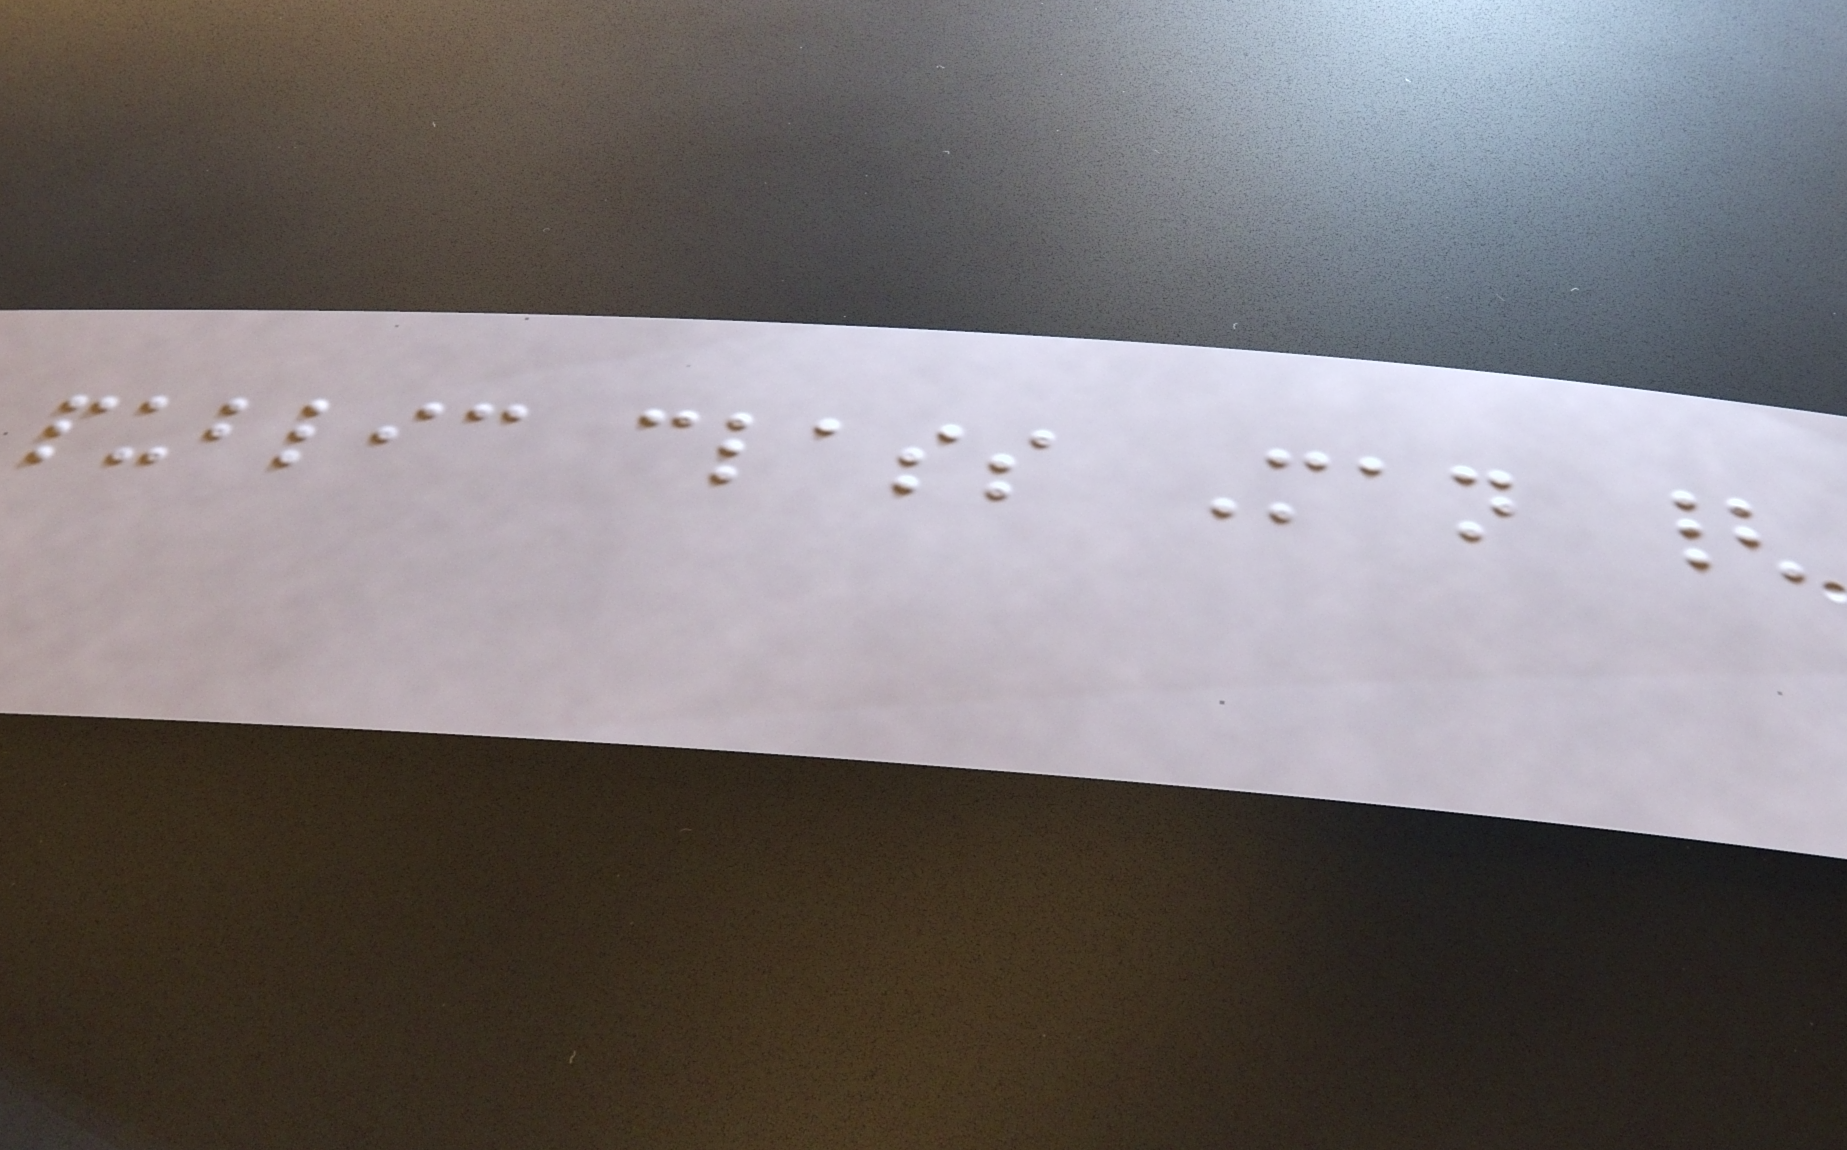public class Man {
